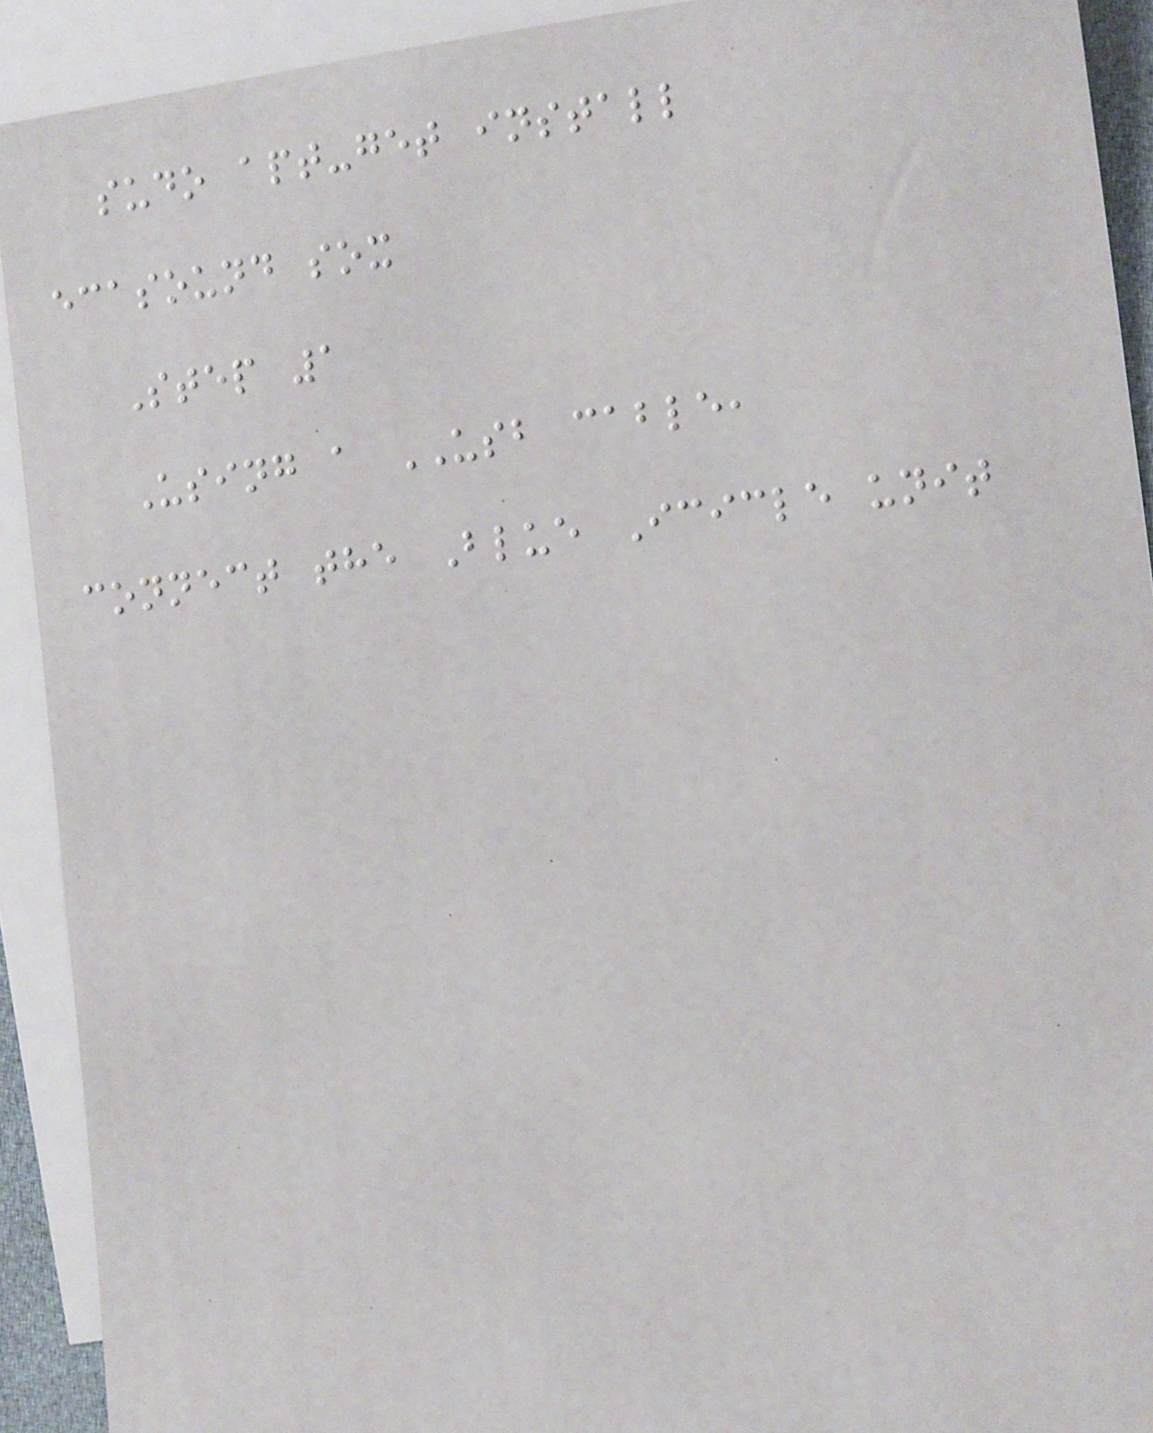sudo apt-get install
ecasound sox
Step 1
Using a USB cable,
connect the Blue Icicle unit
